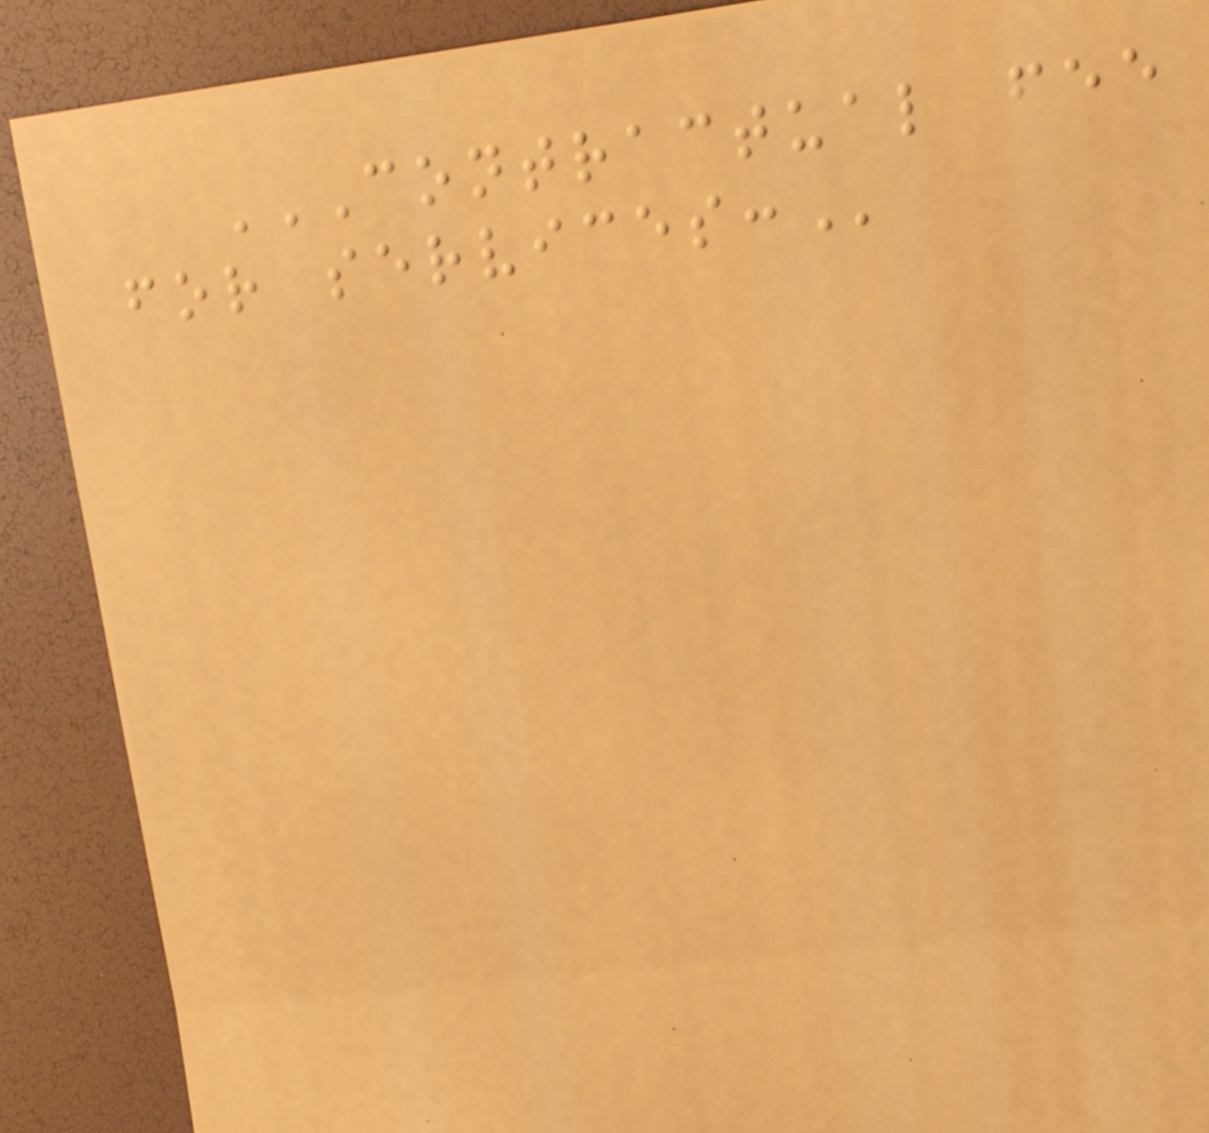CONTRACTUAL FEE
FOR SERVICES:
